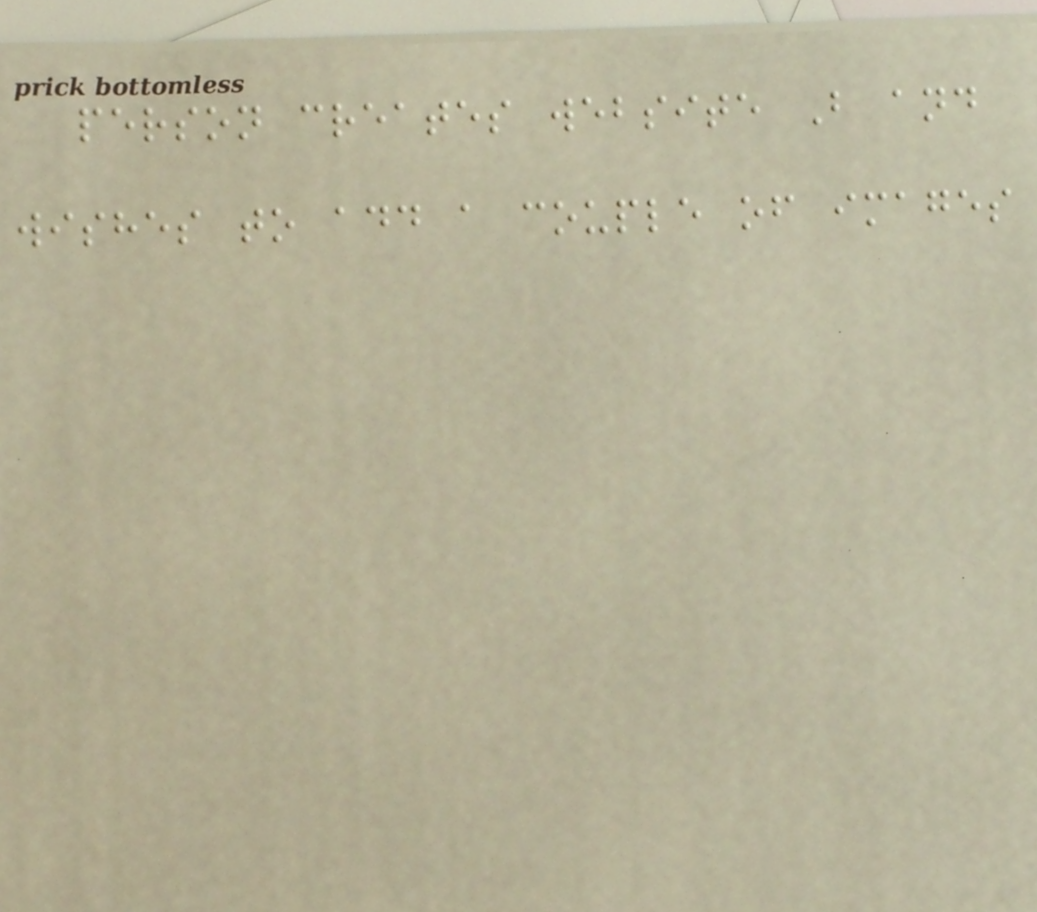person creates website B and
wishes to add a couple of images
